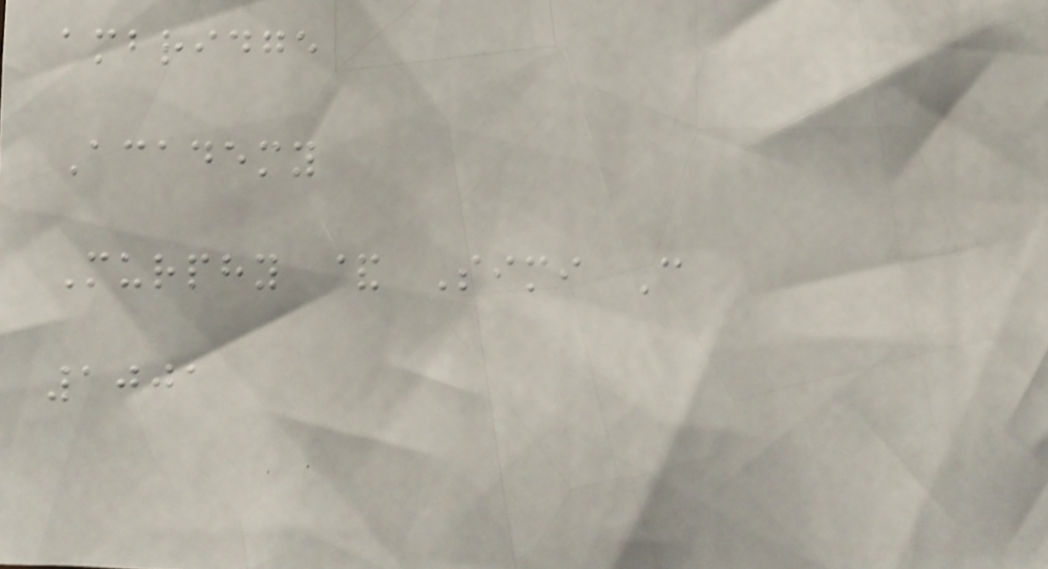ambridge
Academy
Murphy & Simi C
1001
